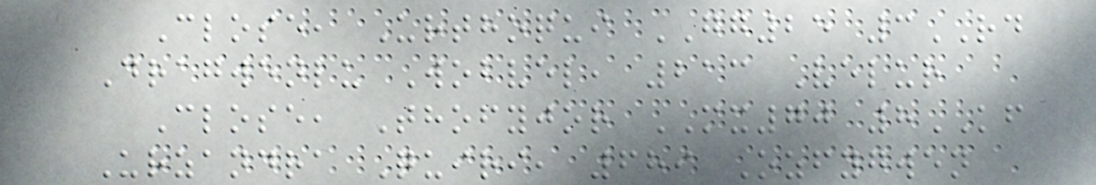Close, Urthoqui GG25 3RD
Dragwenlu Wobvel, 213 Velur
Close, Thofyjor MX70 8KF
Urzandra Quiri, 689 Ozfygwen
